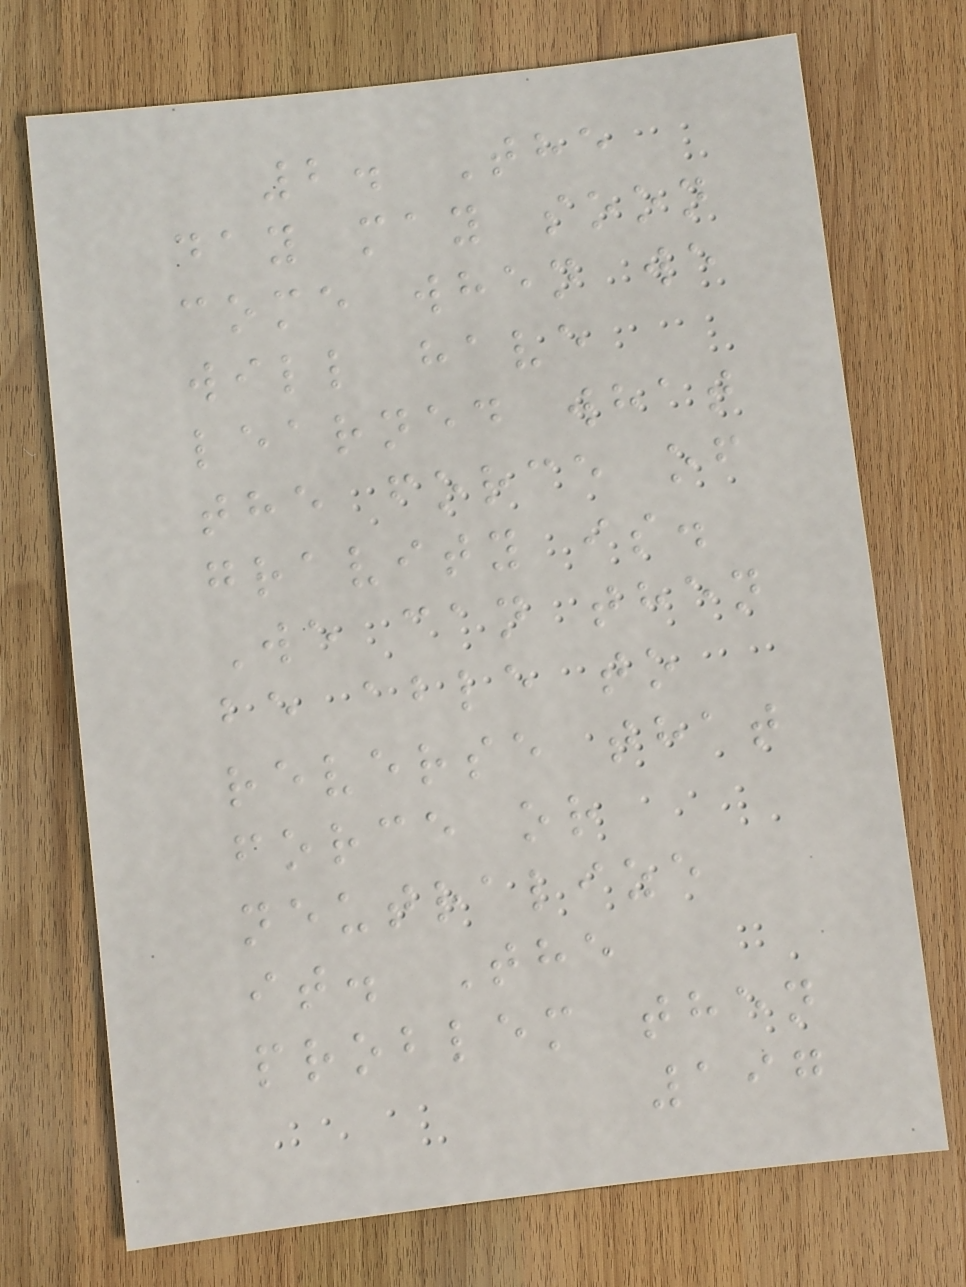2. The
day may soon
come when we
will have
learned what
the force of
gravity is.
We can then
be able to
reverse that
force or
neutralize
it. The
problem then
197
